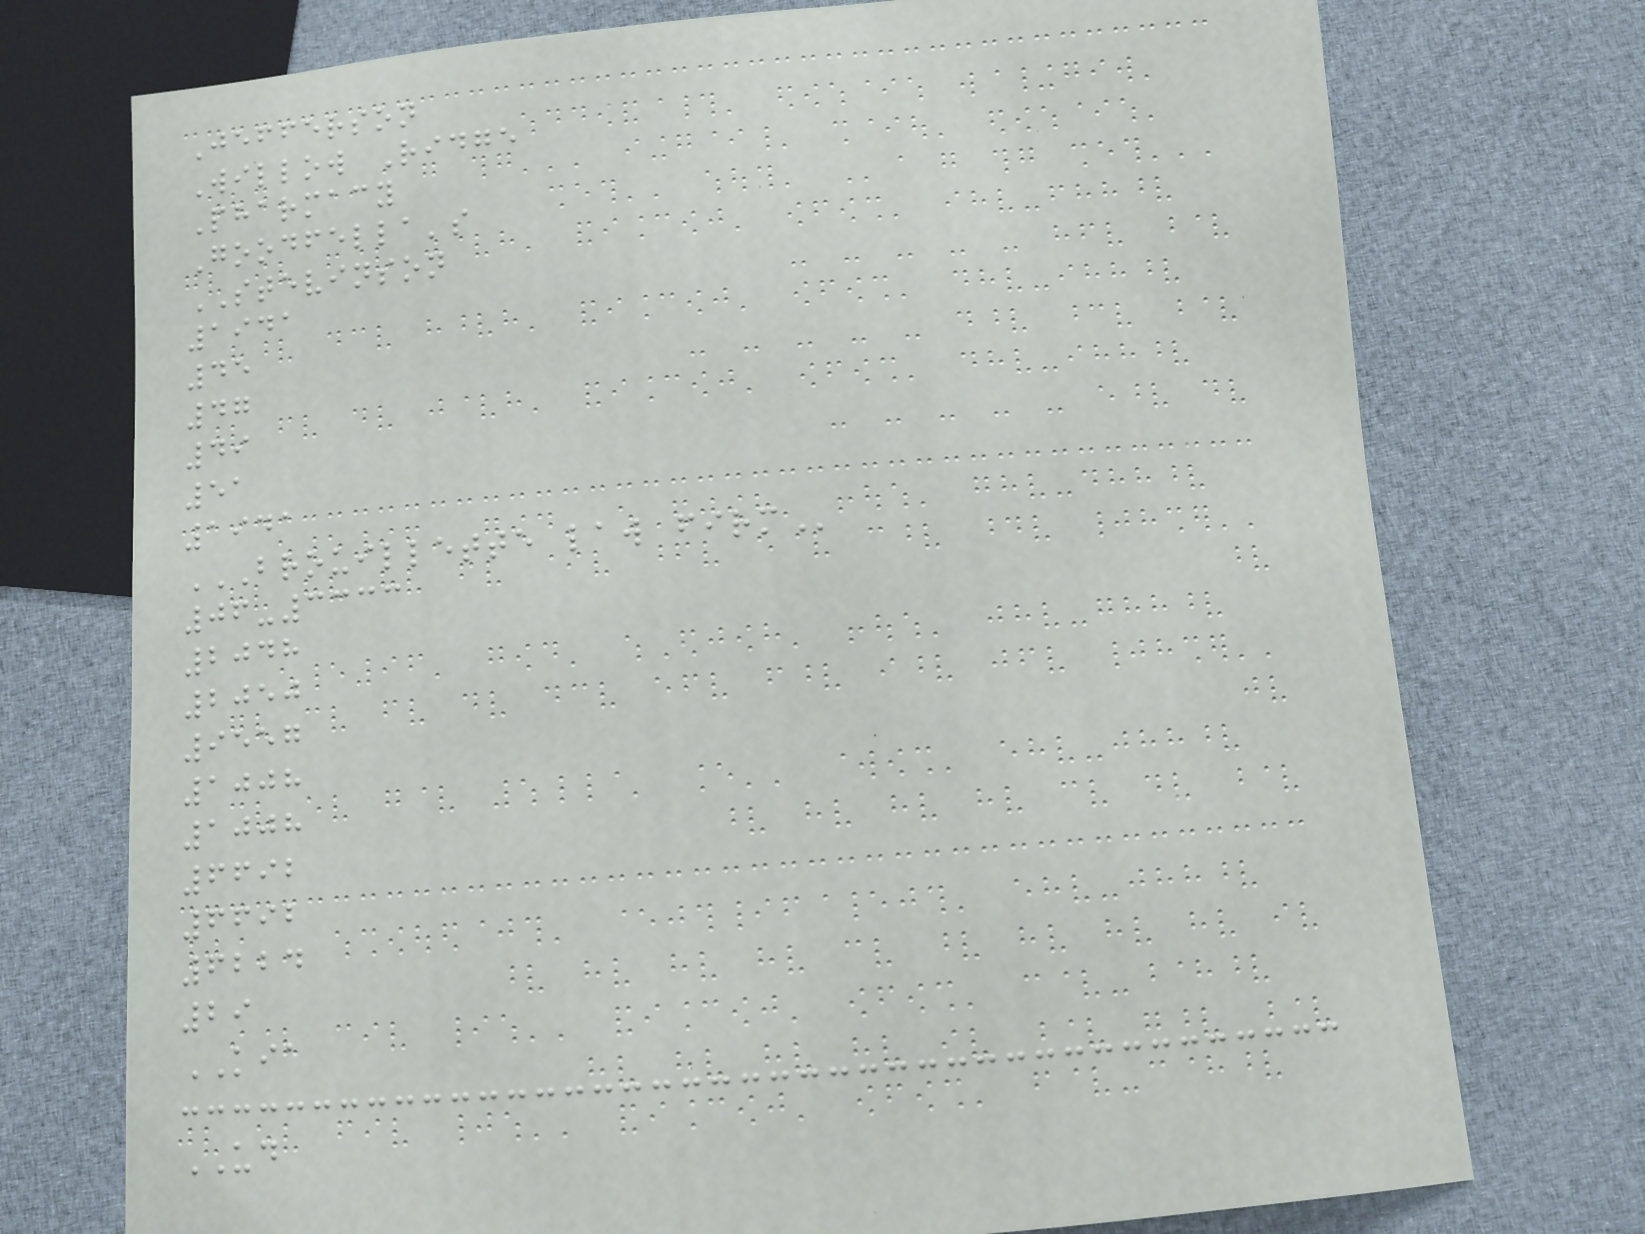Jefferson
Willow Ridge
Pharmacy
Goodfella's
STEVINSON
1941
45
47
49
51
1941
BROUILLETTE LAW FIRM
06-3333
2048
2050
9557
1008
1008
6692
6692
6224
29
KIA
UD
